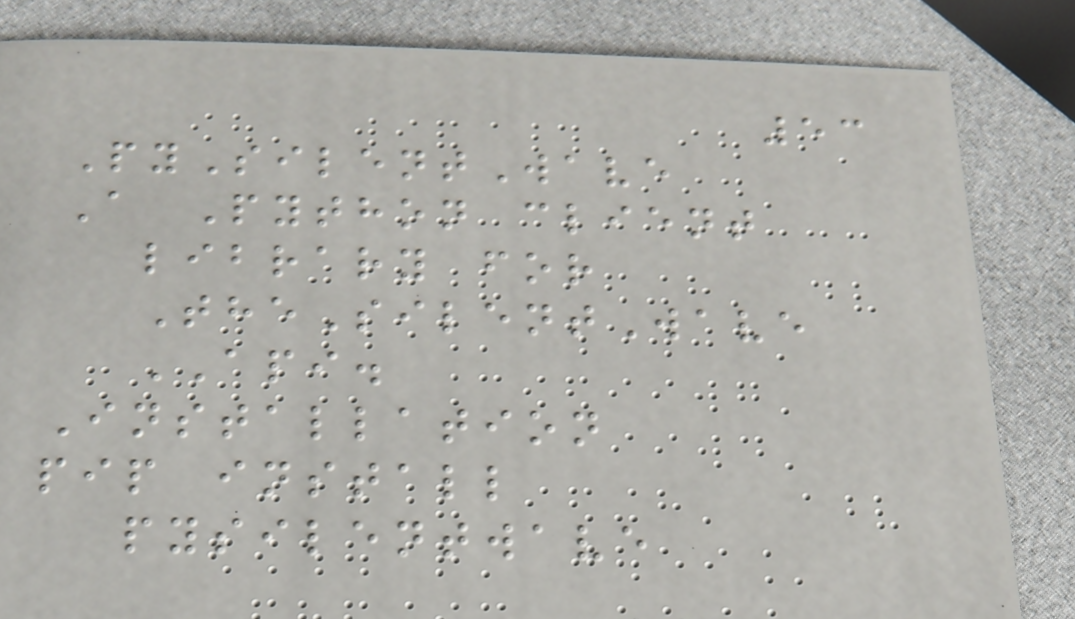53
PySilentWave
A Python client
library for
TheSilentWave
API.
Installation
pip install
pysilentwave
